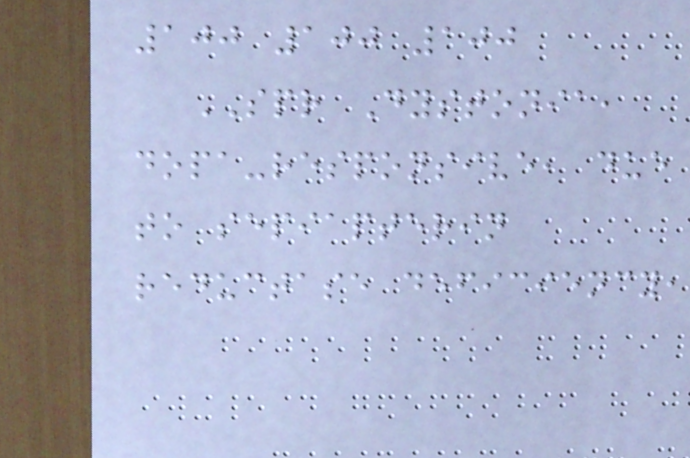100 100 100
SPR Dystonia,
dopa-responsive, due
to sepiapterin
reductase deficiency,
